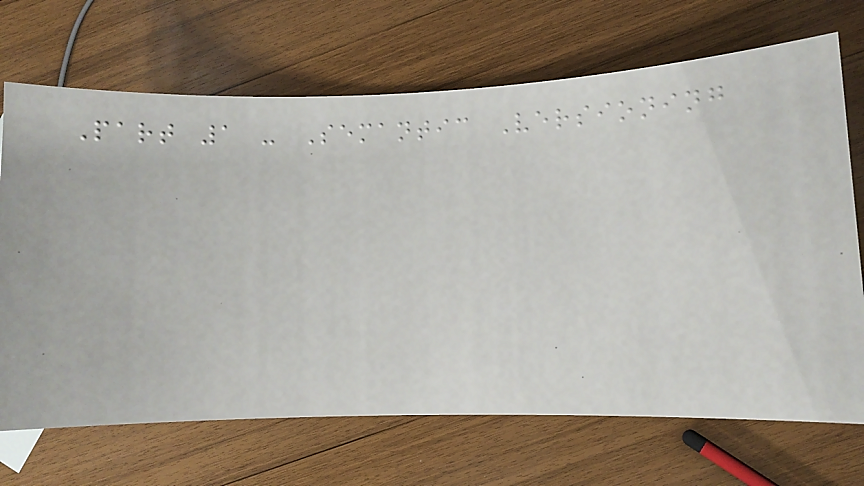Part 1 - Semantic Versioning
